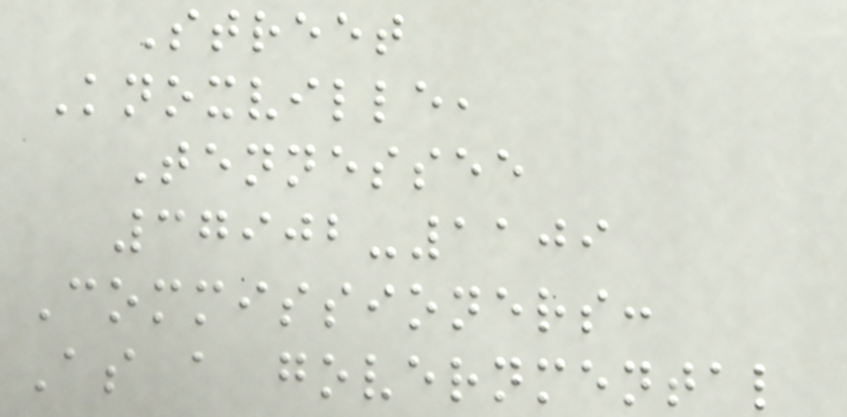Street
Knoxville,
Tennessee
37902-1109
Commissioners:
As a governmental
